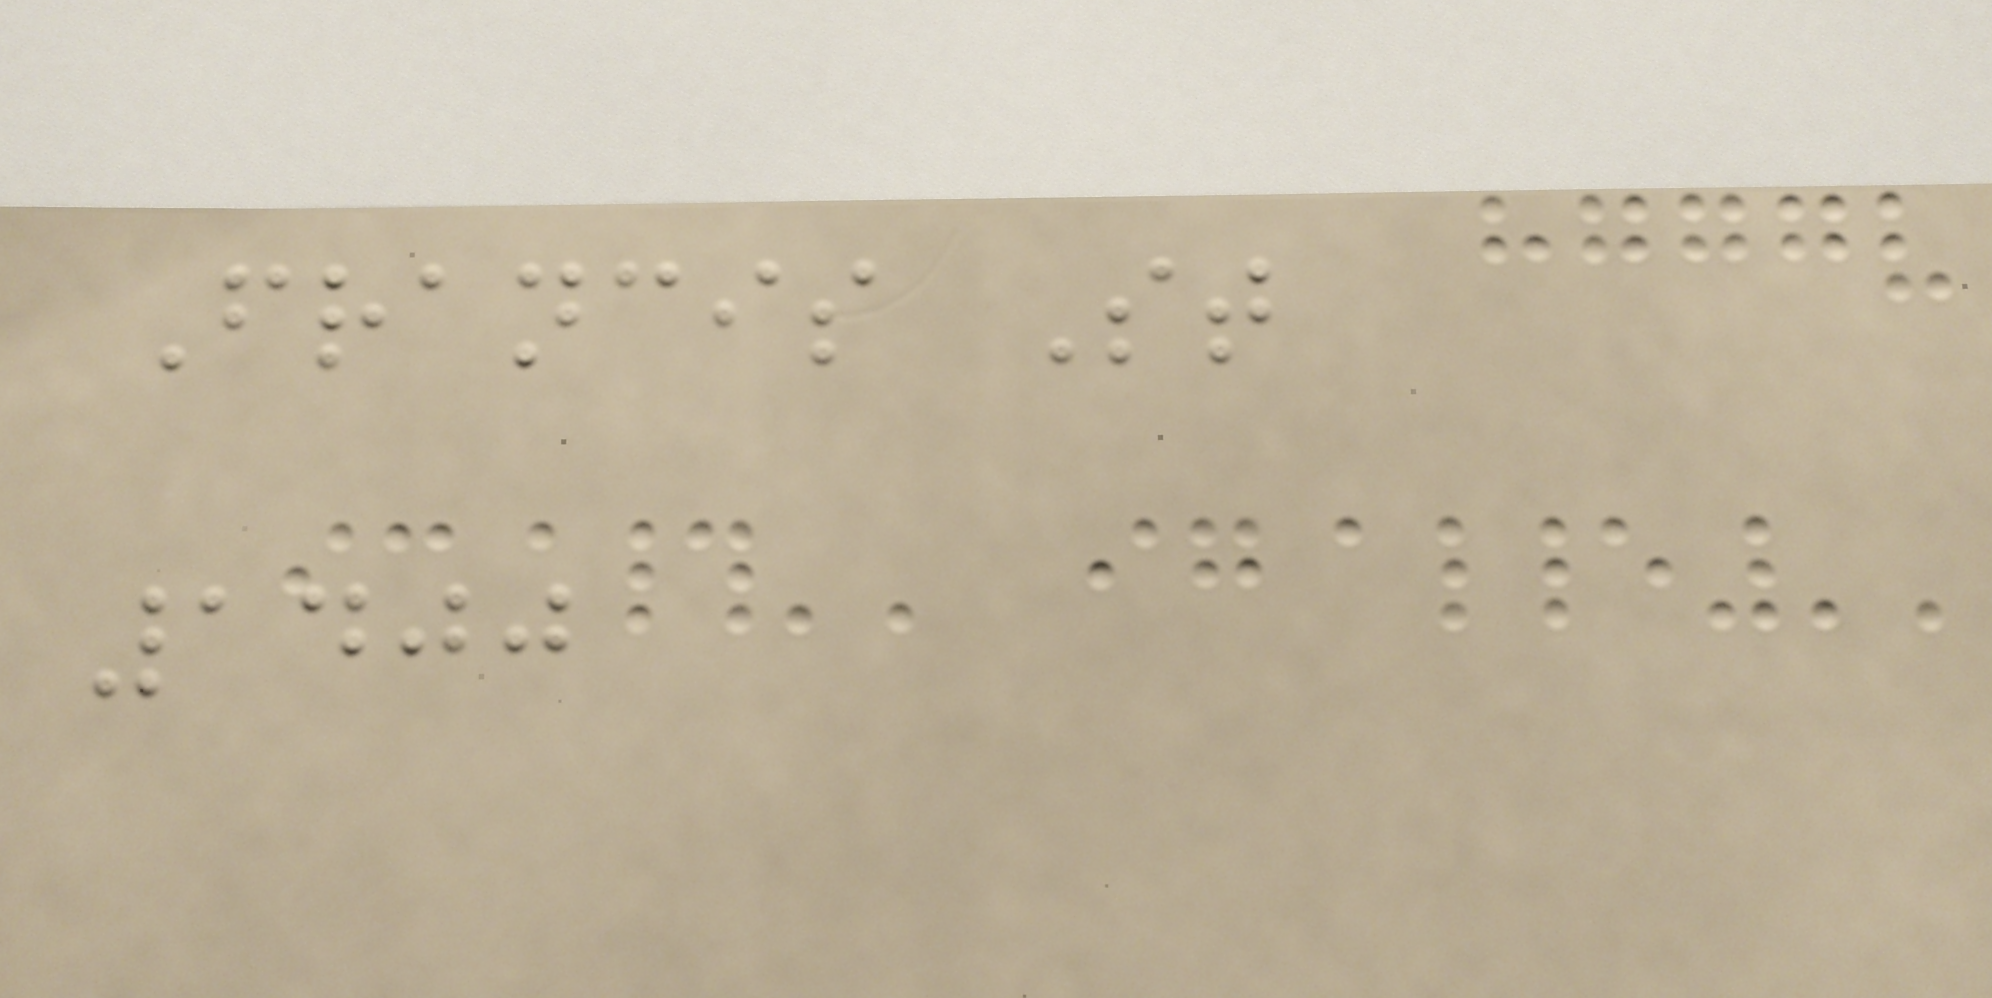Francis St
1400
